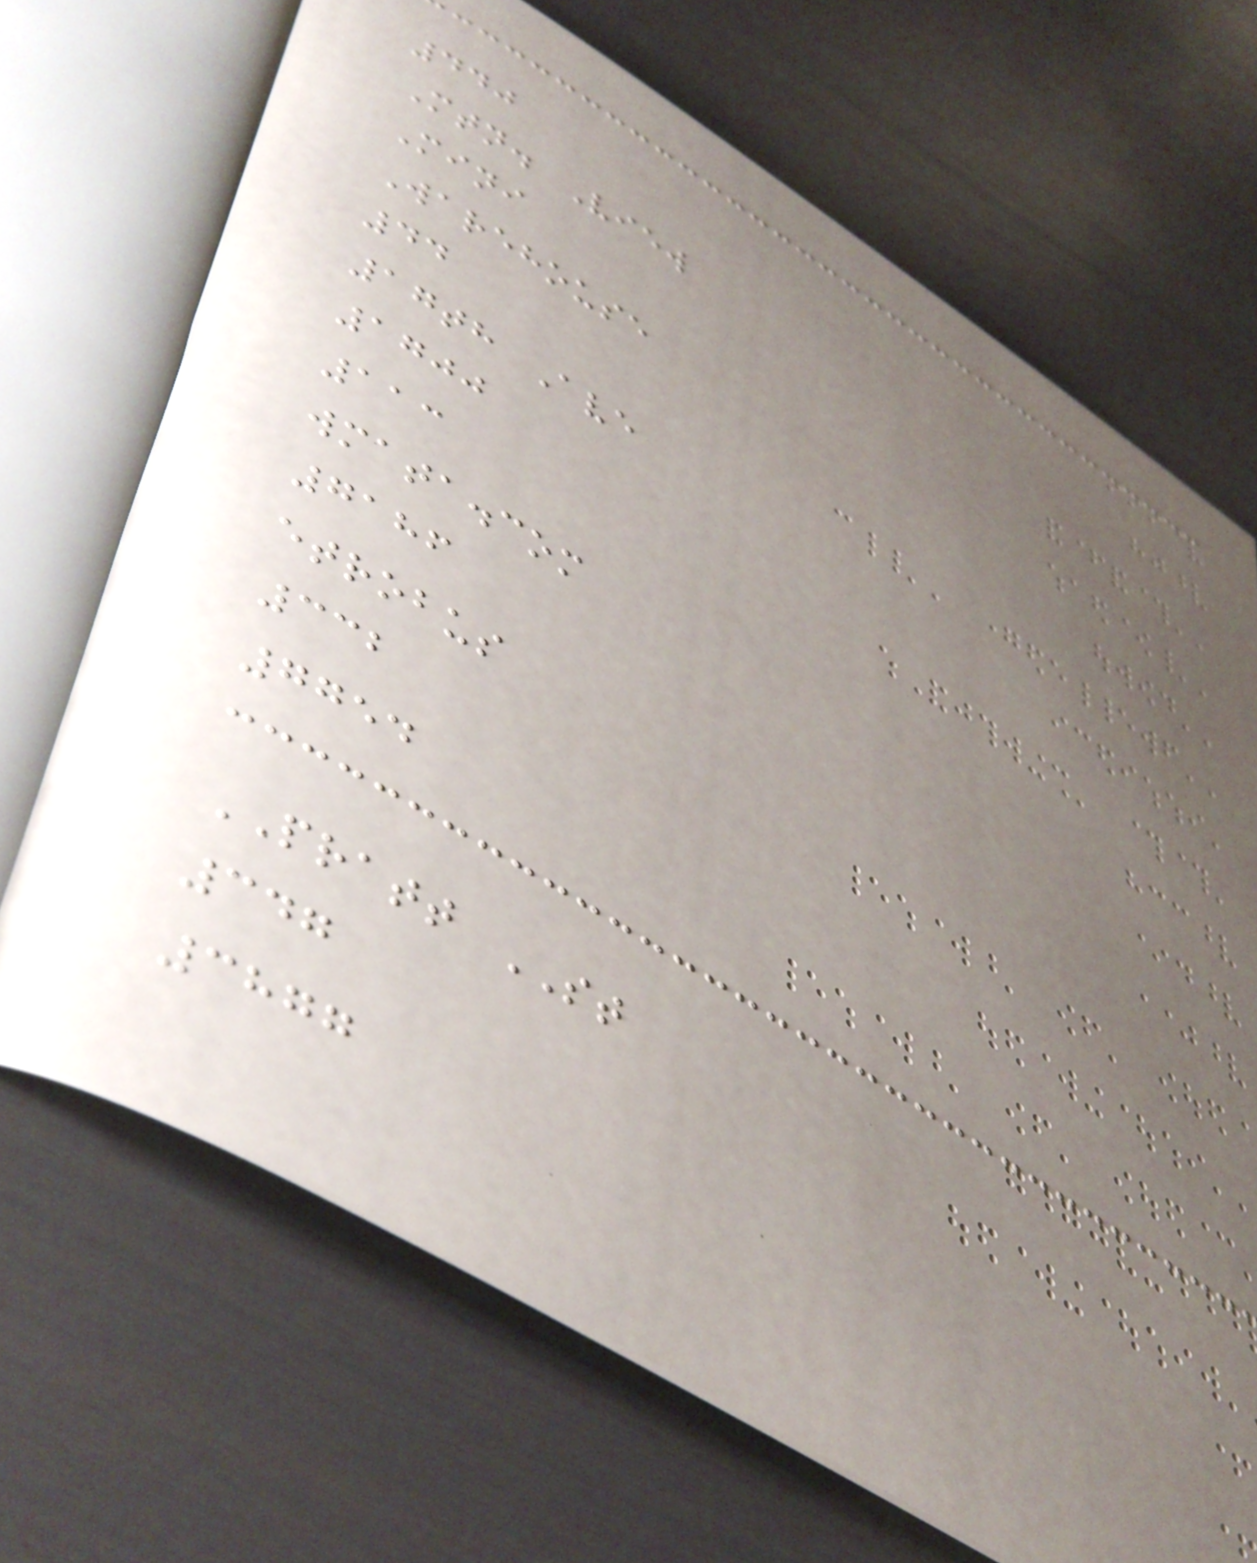440
Mtn. View
Mini
Warehouse
44
17th Ave
1700
113
wmata.com
7186
etrobus
332
7754
PRATT ST
347
3877
